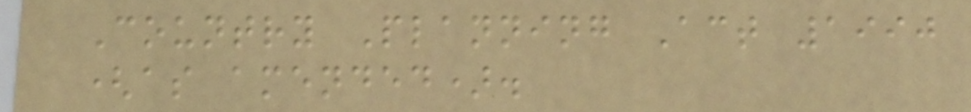Country Planning Act 1990
(as amended).
